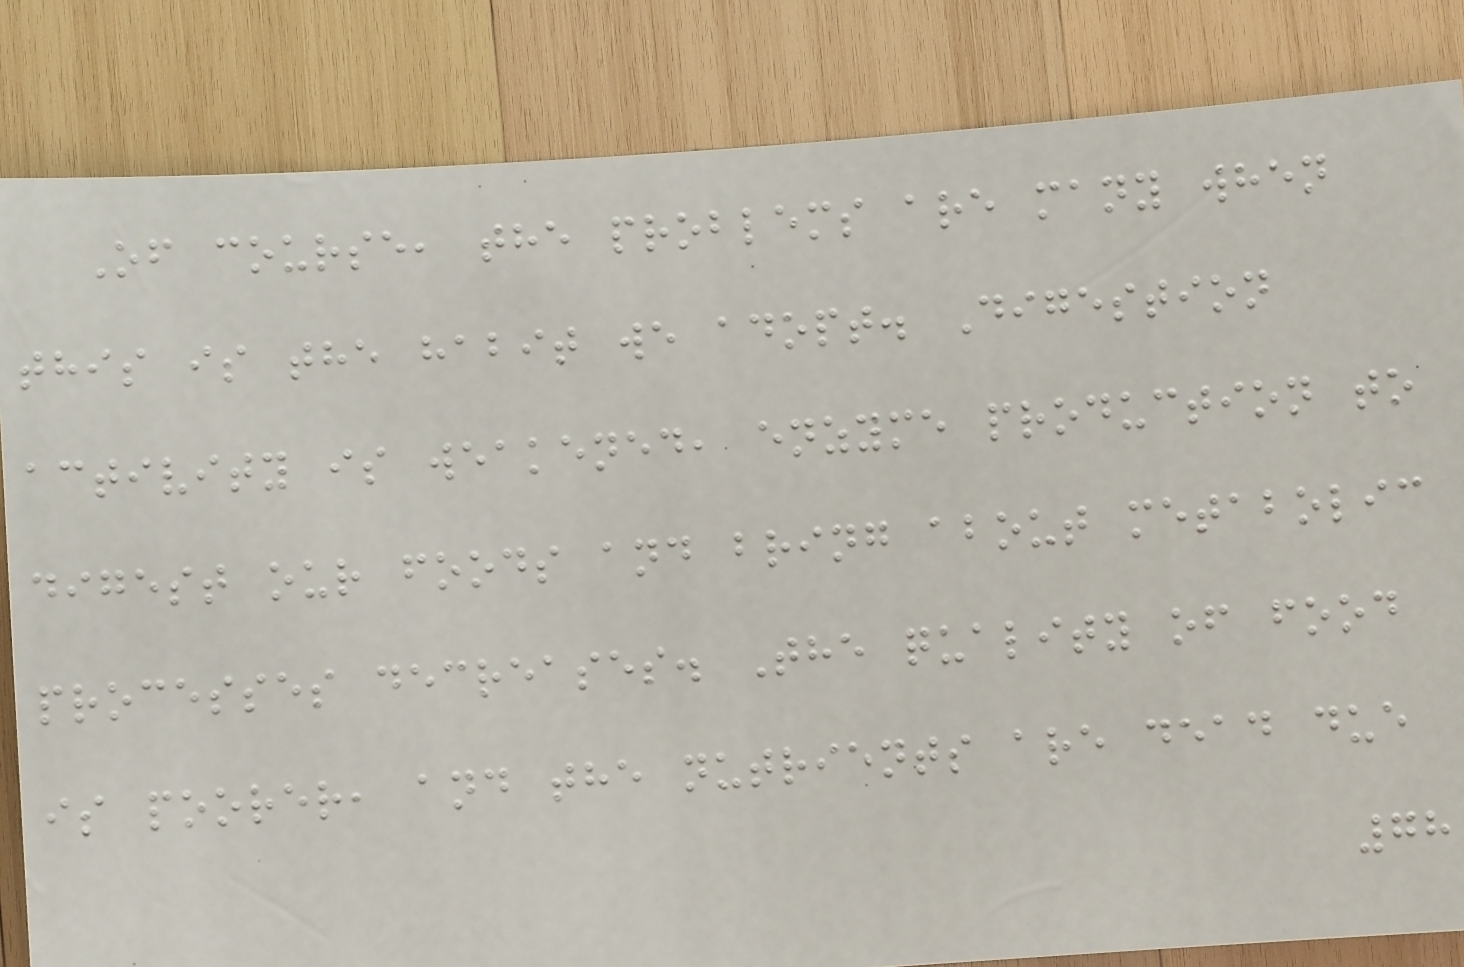Of course, the problems are many when
this is the habit we adopt. Digestion
activity is weakened, enzyme production to
digest our foods and bring about metabolic
processes decreases. The quality of food
is poorer, and the nutrients are dead due
78
